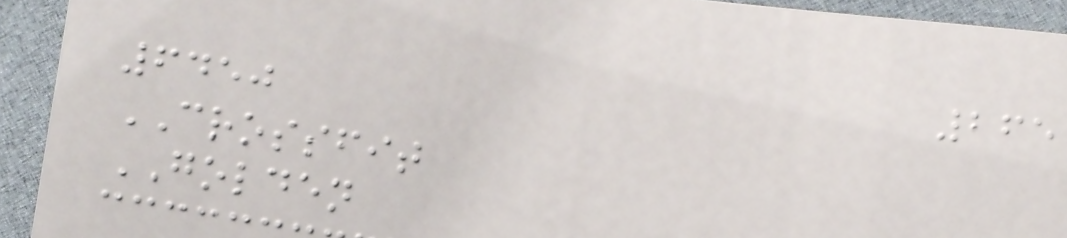265
6450
CROSSFIT
GOLDEN
